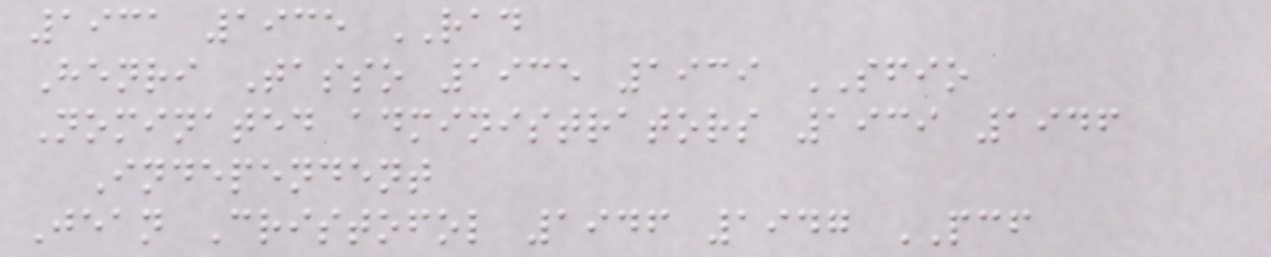1931 1935 RAD
Henri Tasso 1935 1939 SFIO
Nominated administrators 1939 1946
Independent
Jean Cristofol 1946 1947 PCF
